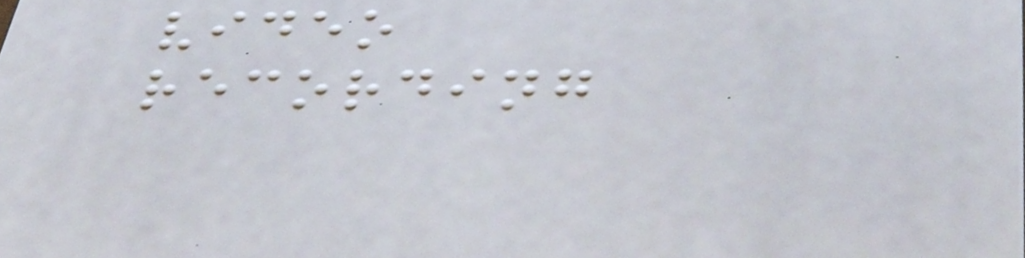video
recording
